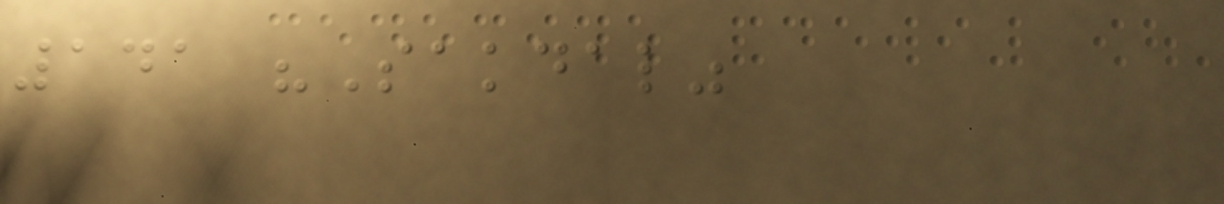141 "Sakdal"
